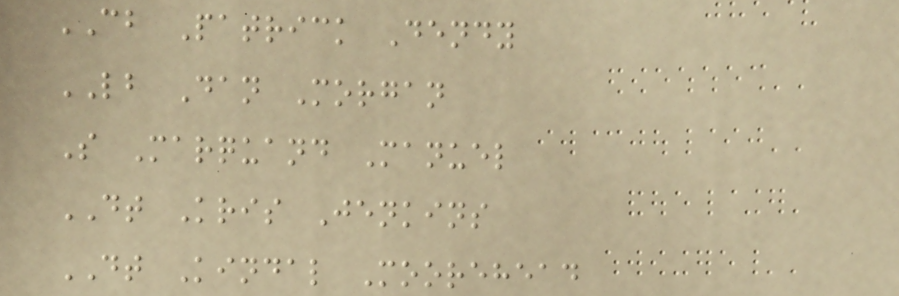CB Patrick Dendy
LB Dan Morgan
S Marquand Manuel
DT Kris Jenkins
DT Kindal Moorehead
